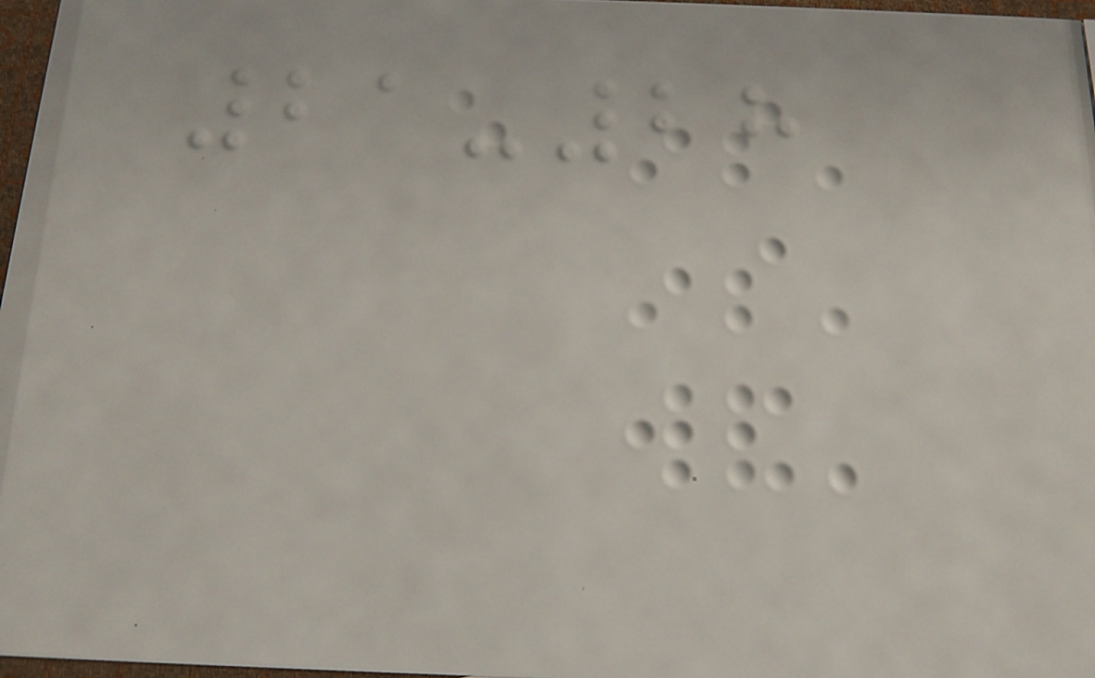21-28
